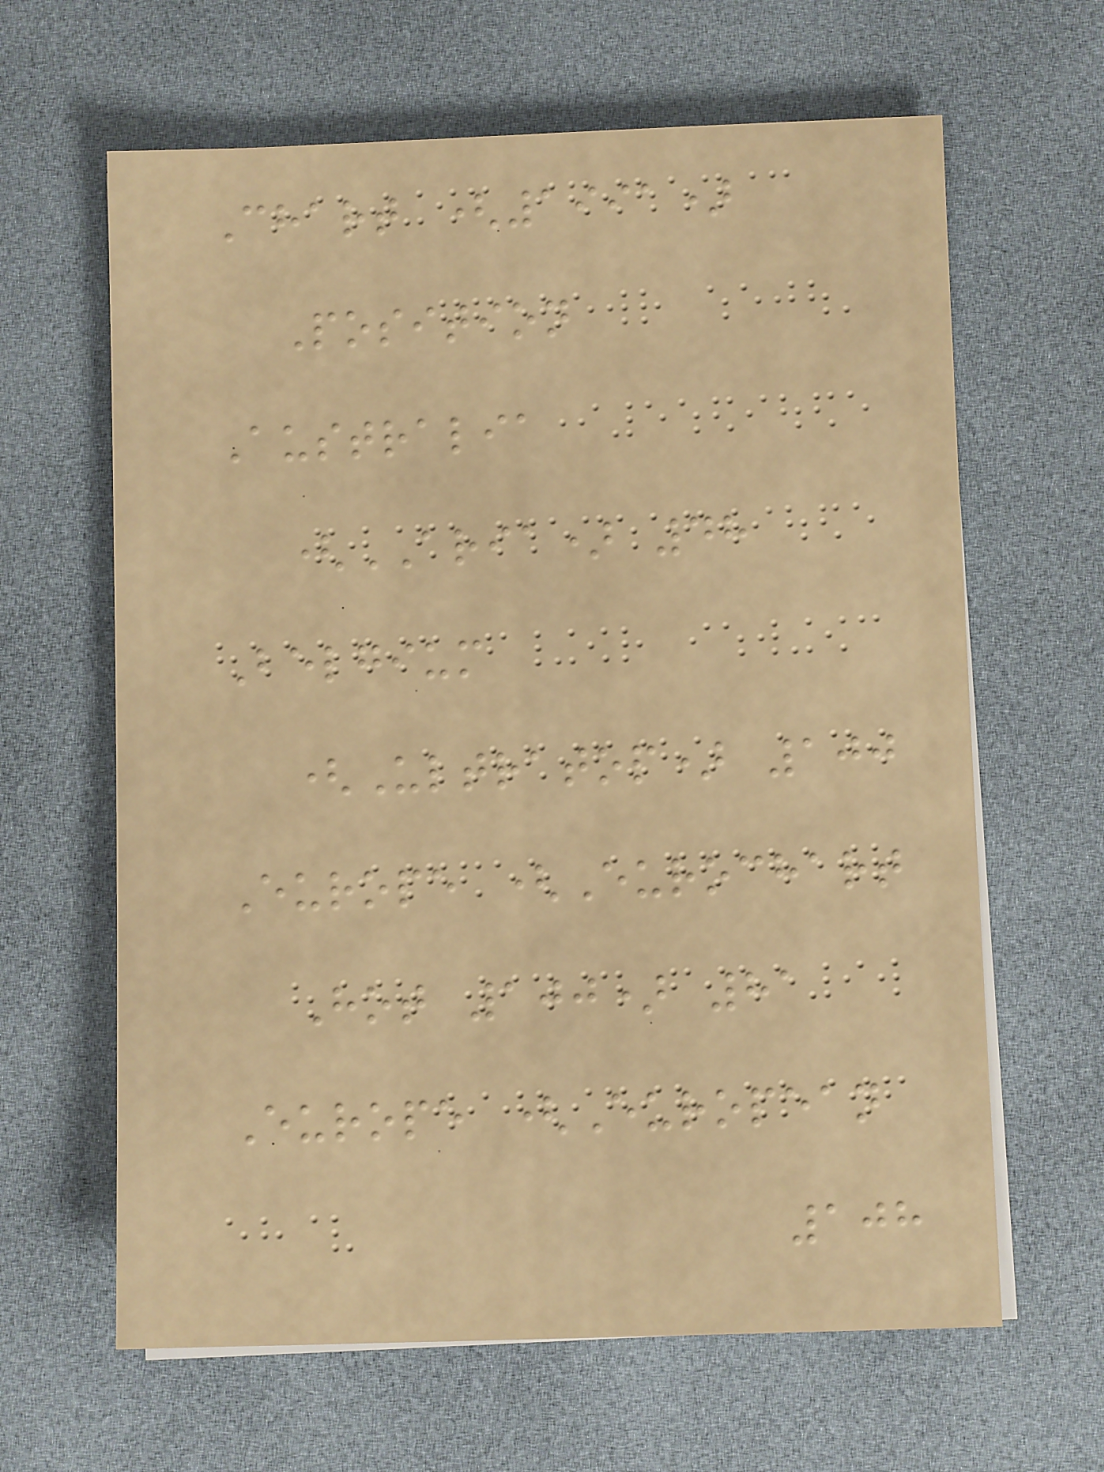Chart (1991)
Position
Australia
(ARIA) 48
Belgium
(Ultratop) 100
Europe (Eurochart
Hot 100) 81
Europe (European
108
